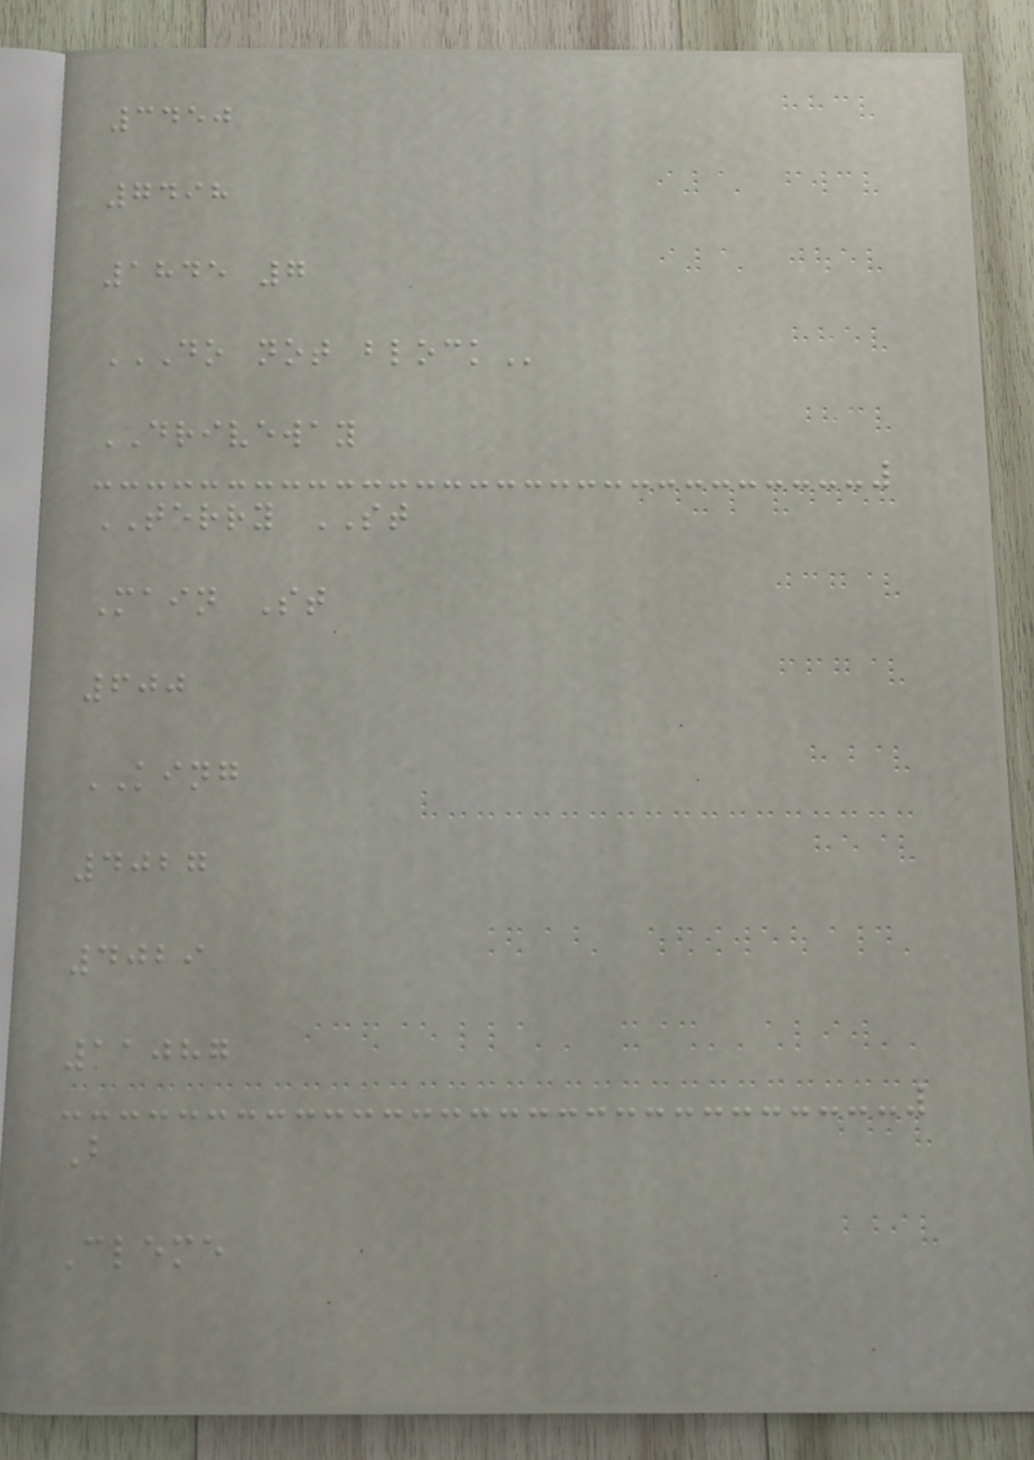3450
7498
1845 7
DO NOT BLOCK
DRIVEWAY
TERRY ST
Main St
600
KING
4027
4029
11087
B
Cleme
